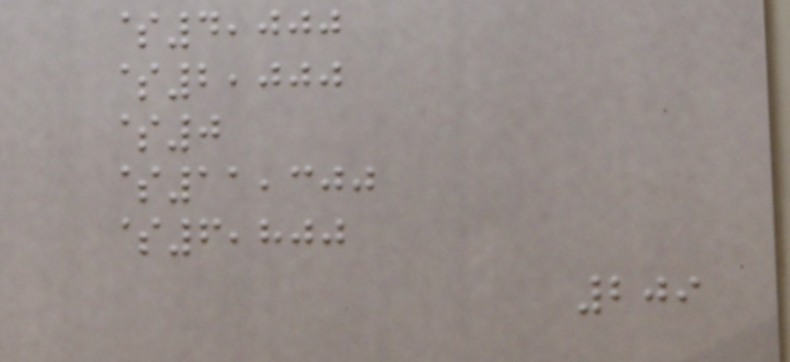$4,000
$2,000
$0
$11,300
$6,800
209
